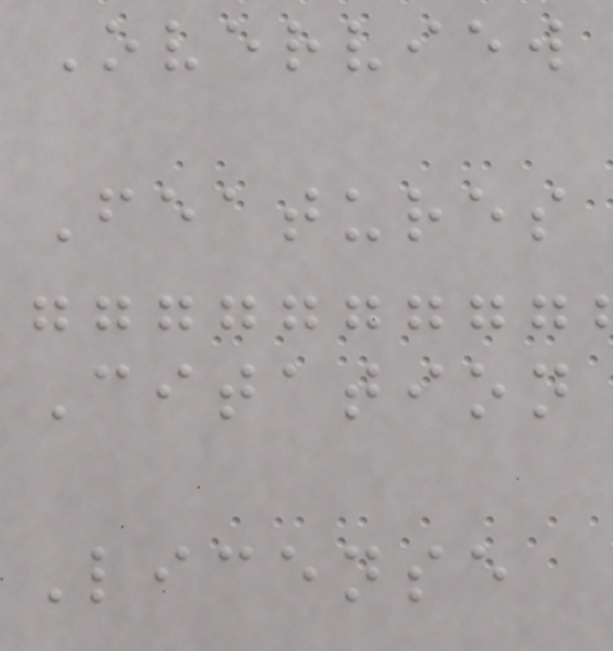Overview
Features
Citation
License
